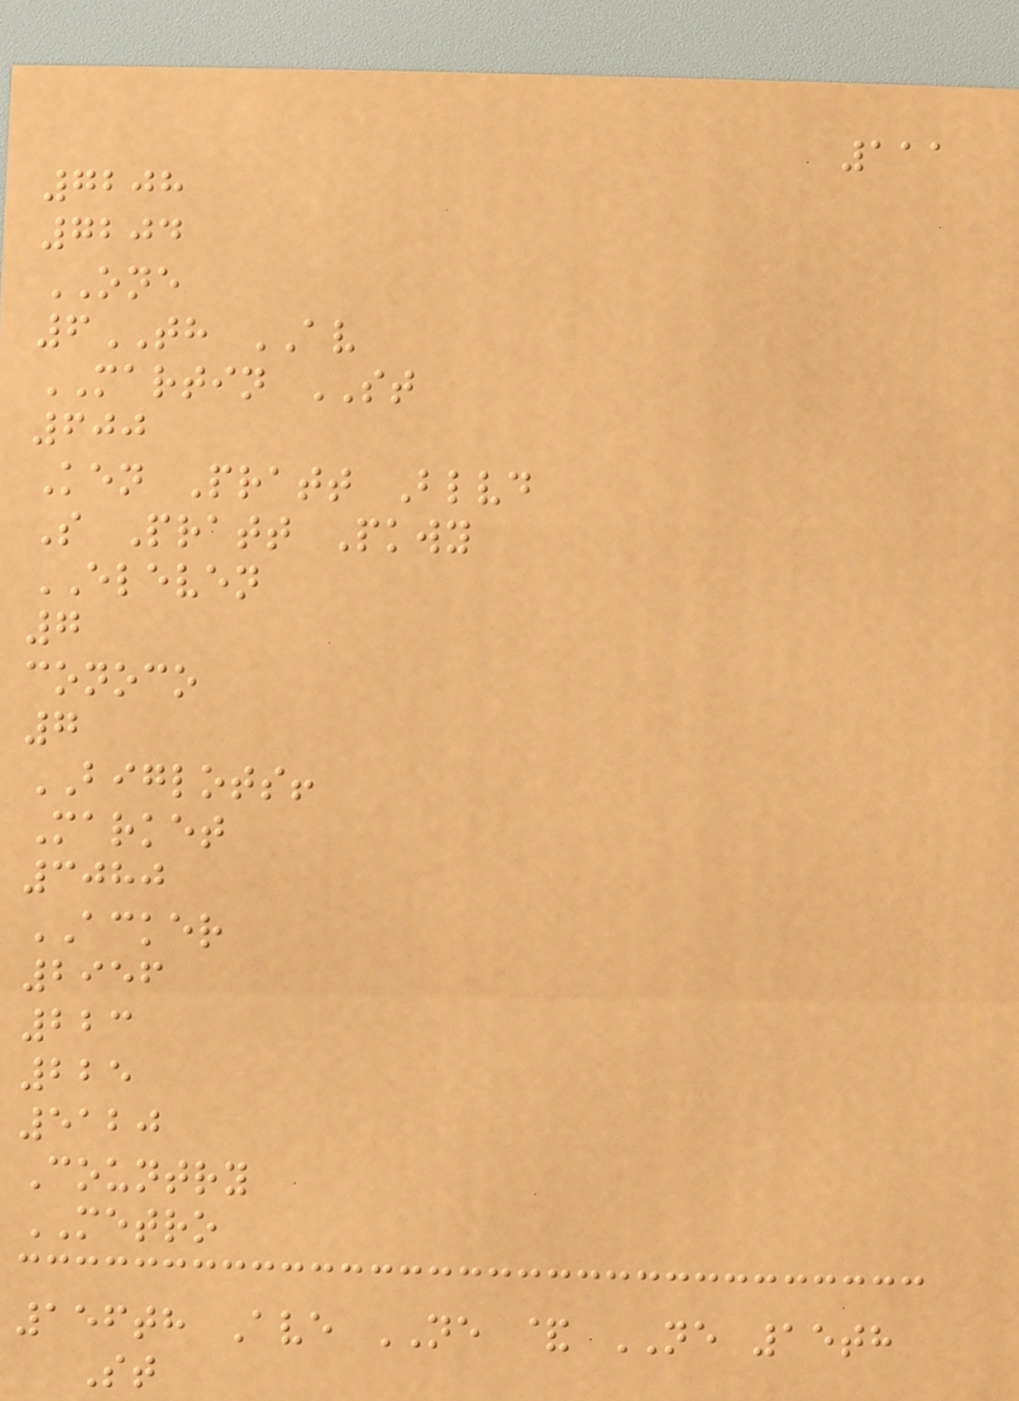111
7208
7204
ONE
6TH AV
MARTIN ST
600
Ken Pratt Blvd
S Pratt Pkwy
ELEVEN
7
conoco
7
BIGLOTS!
Market
3080
ACKER
2956
223
225
5120
Country
METRO
156th Ave NE & NE 15th
St
